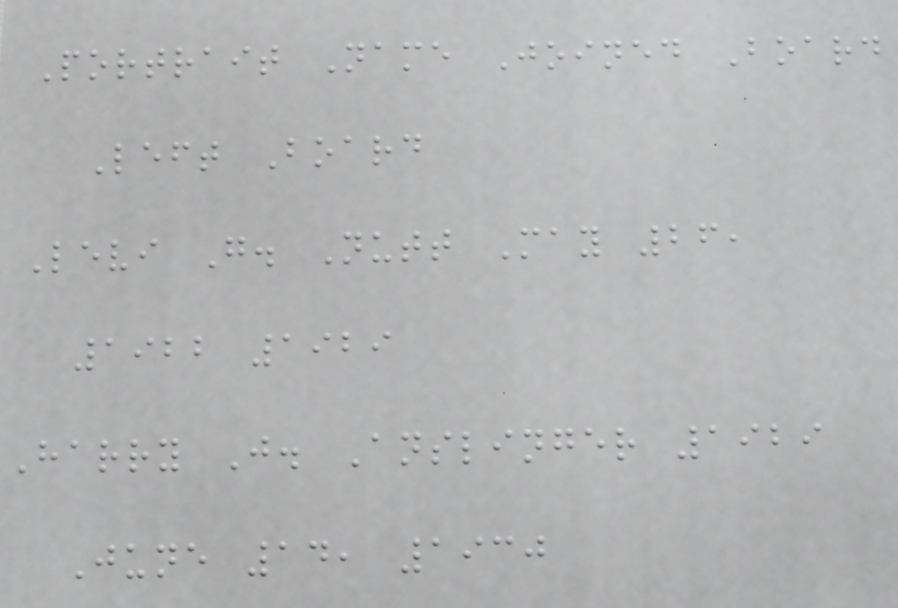Portrait Name Joined Board
Left Board
Levi G. Nutt May 26,
1922 1929
Harry J. Anslinger 1929
June 14, 1930
